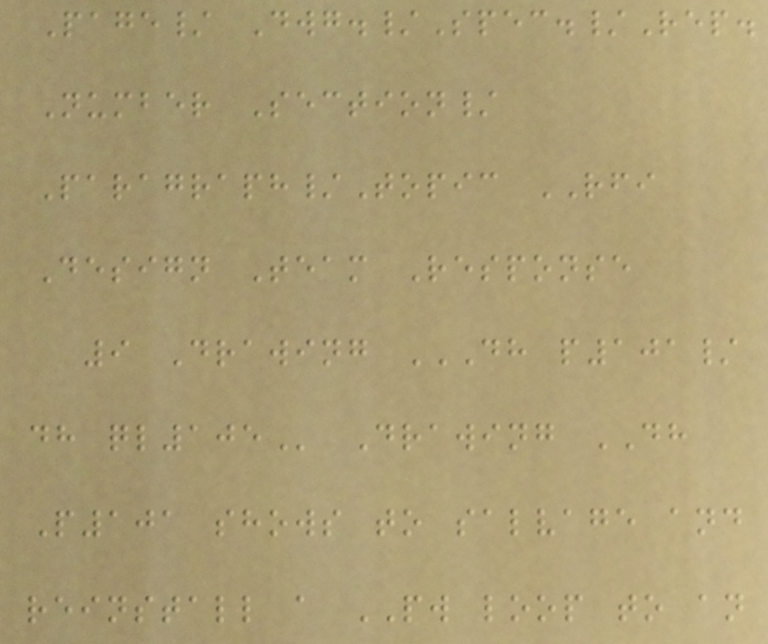Page/ Dwg./Spec./Rep.
Number Section/
Paragraph/Topic RFI
Design Team Response
9 Drawing DH P101/
DH QL105 Drawing DH
P101 shows to salvage and
reinstall a PW loop to an
